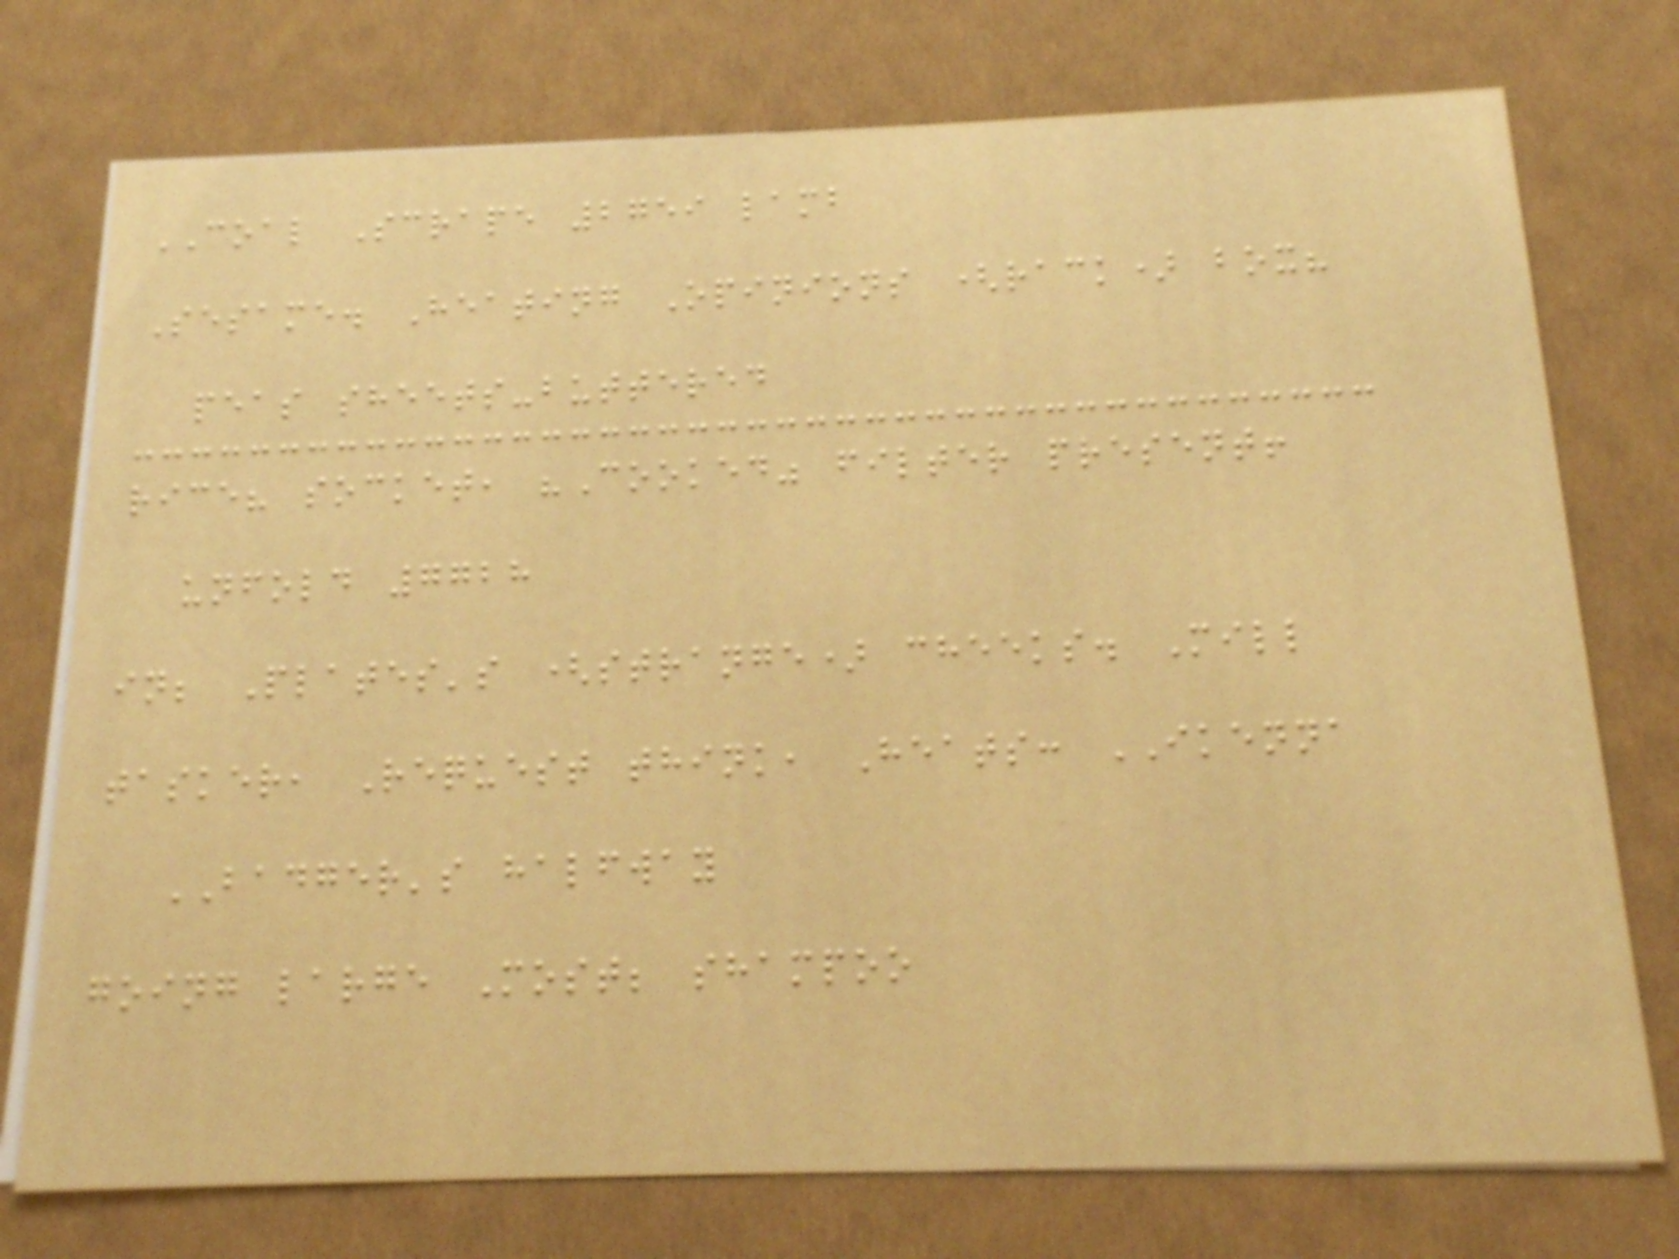COAL Scrape 2759 lamb
Sesame. Heating Opinions (rack) box?
peas sheets-buttered
rice? socket, "Cooked" filter present!
unfold 7728
in; Plates's (strange) cheeks. Mill
tasker, Request think, Heats: IKENNA
BADGER's halfway
going large Most; shampoo
